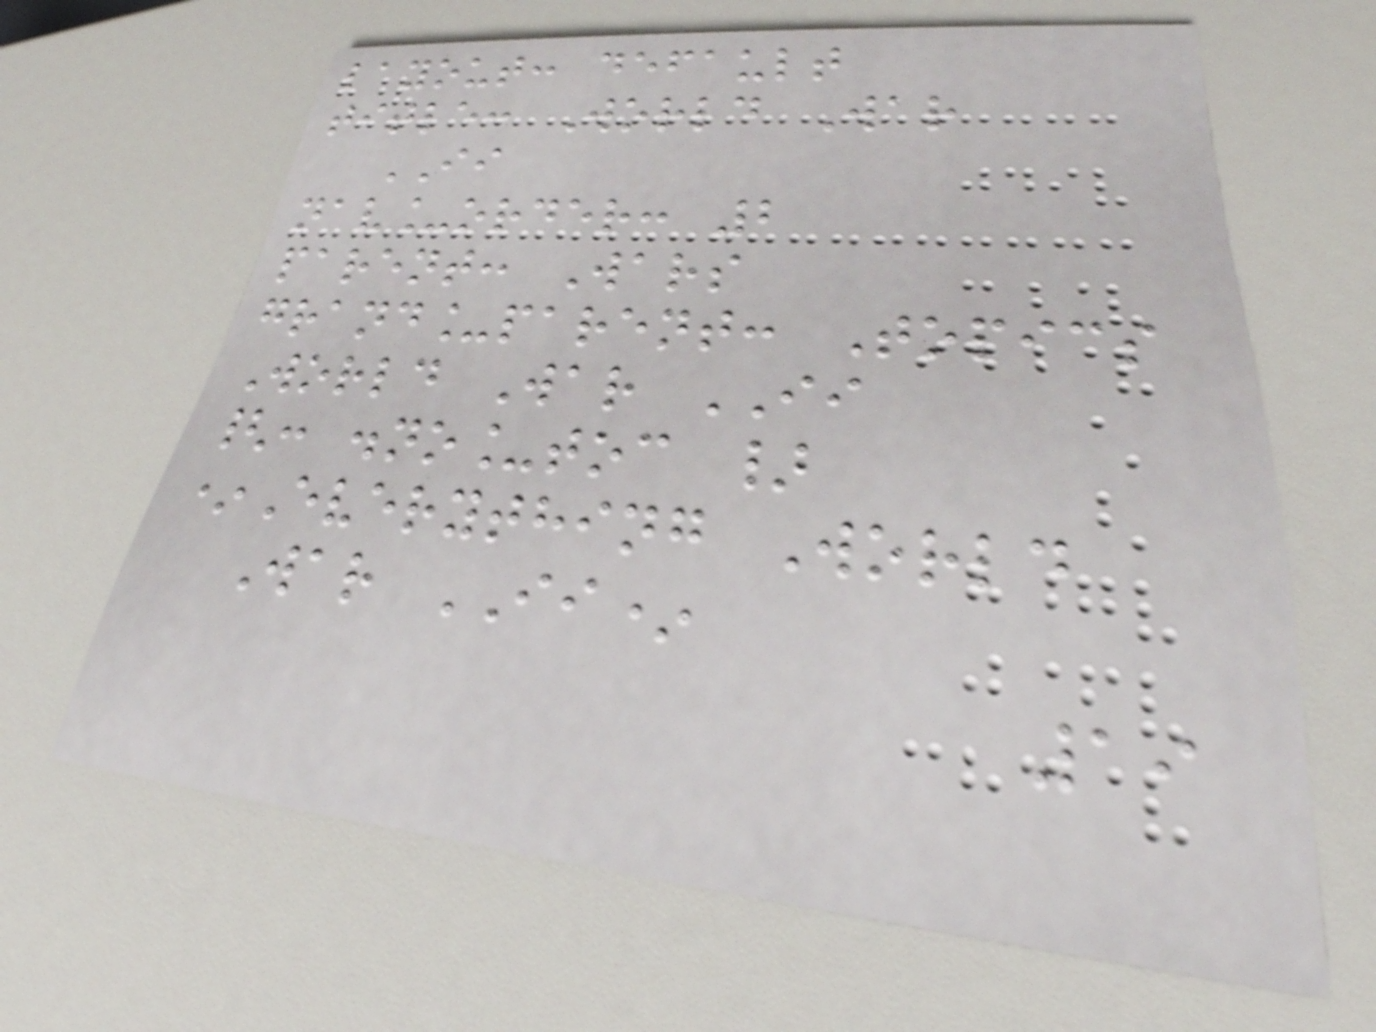layout: default
title: World War
II
nav_order: 2
parent: Wars
grand_parent: Topics
World War II
{: .no_toc }
*Everything World
War II*
19
